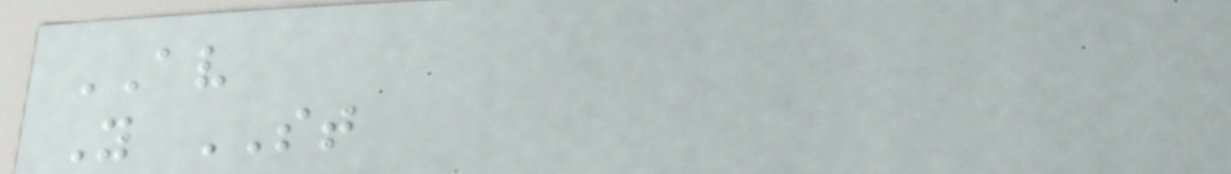AV
Y ST
